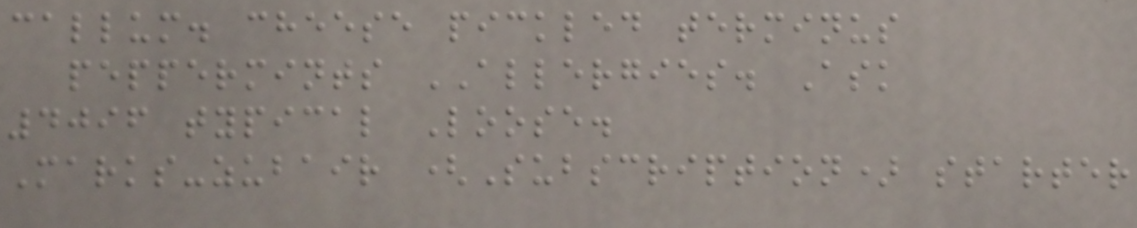callum. cheese pickled terminus
peppermints ALLERGIES. Ask
4096 typical Loose.
Marks-zubair (Subscription) starter
